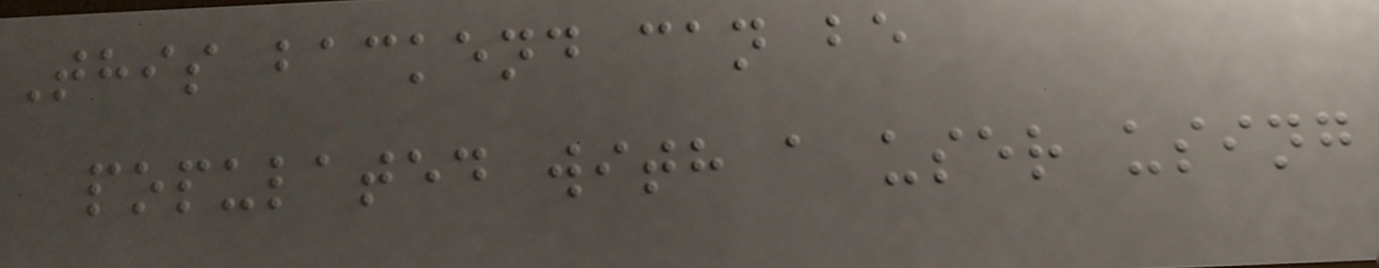This backend can be
populated with a user using
